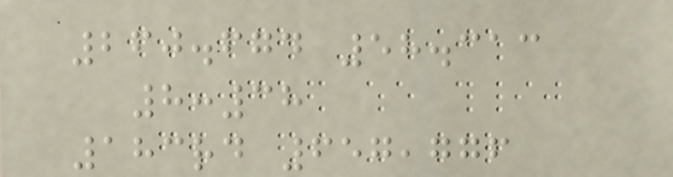260.674 58.313
8:38
183rd 657,776
